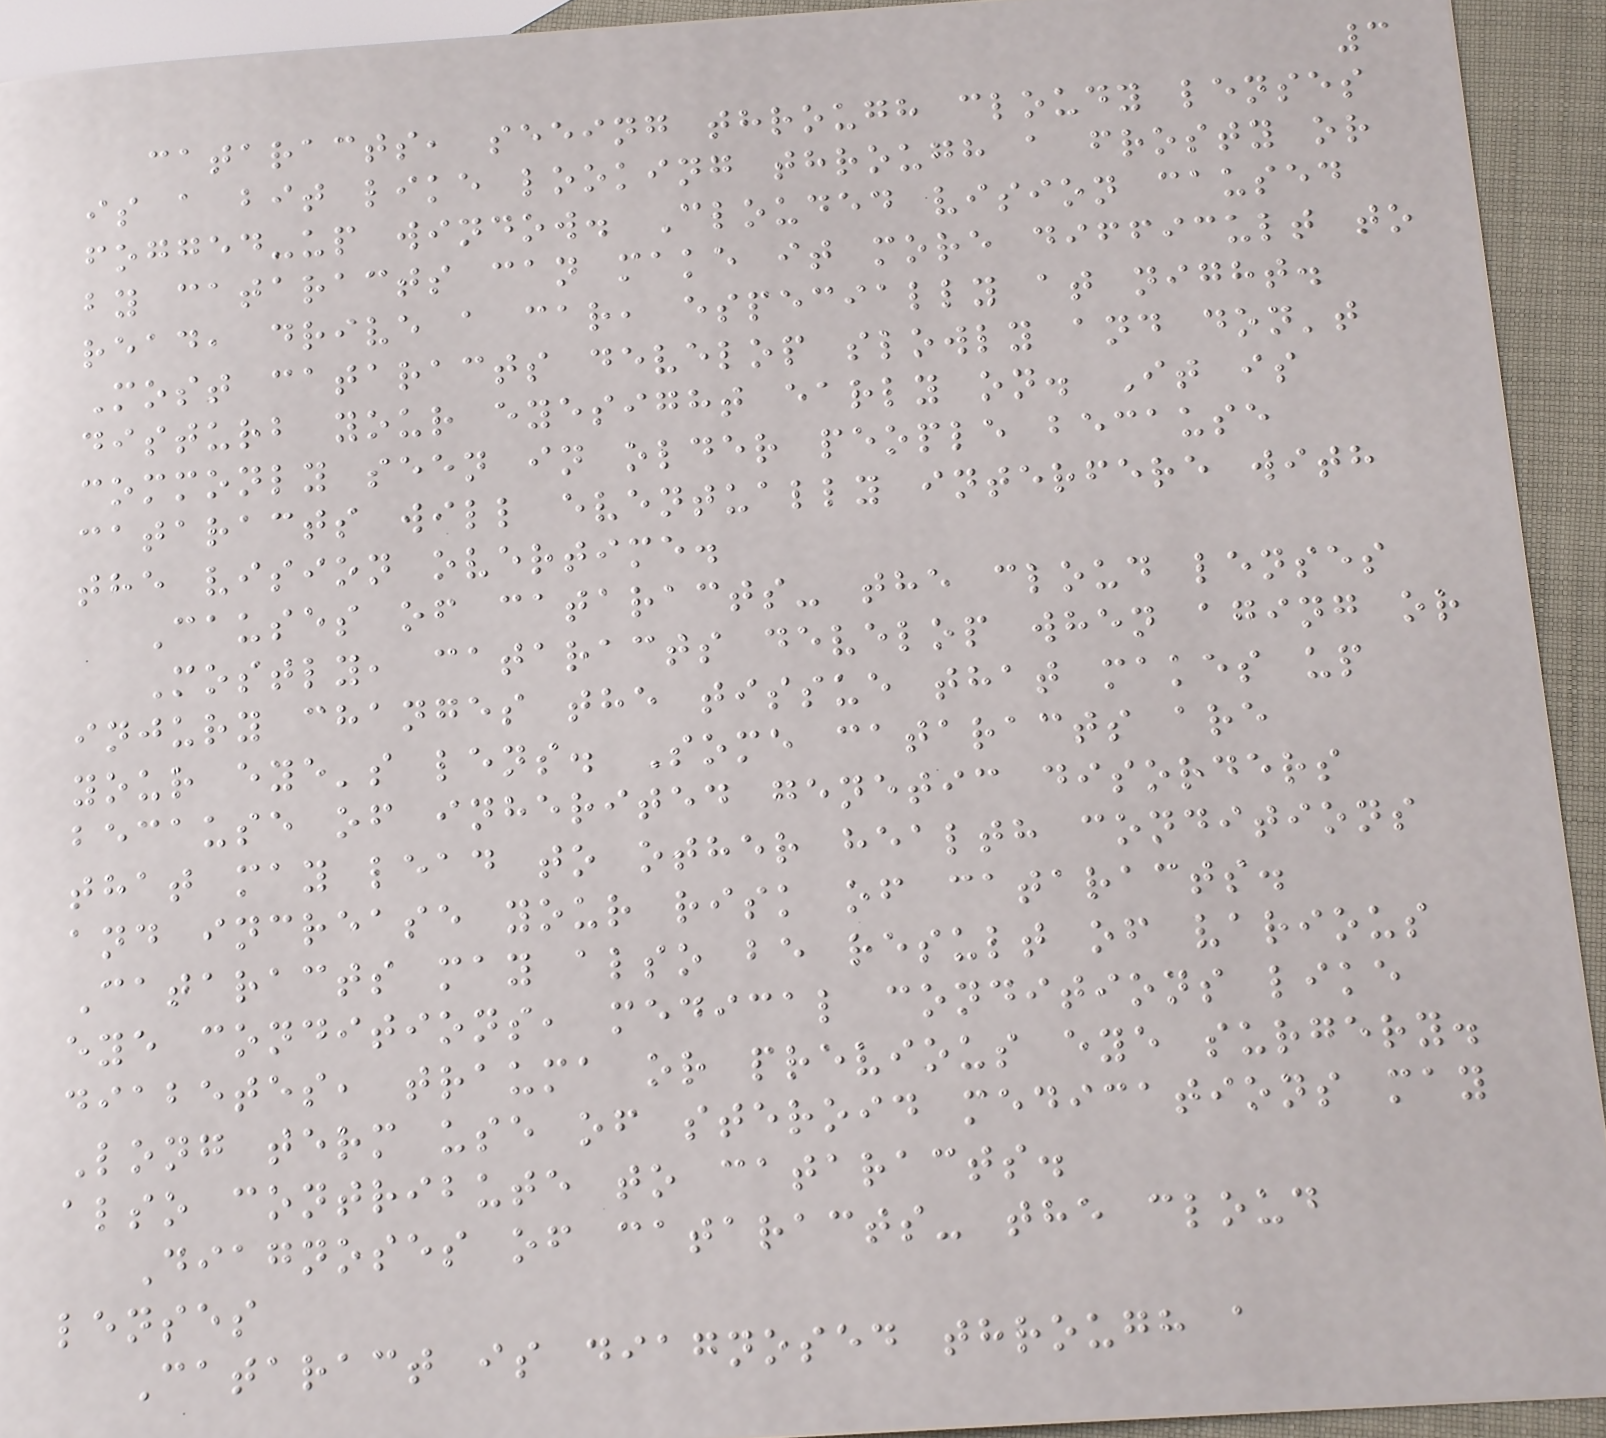3
cataracts, seeing through cloudy lenses
is a bit like looking through a frosty or
fogged-up window. Clouded vision caused
by cataracts can make it more difficult to
read, drive a car, especially at night.
Most cataracts develop slowly and don't
disturb your eyesight early on. It is
commonly seen in older people because
cataracts will eventually interfere with
the vision overtime.
Causes of cataracts- the cloud lenses
Mostly, cataracts develop when aging or
injury changes the tissue that makes up
your eye's lens. Some cataracts are
because of inherited genetic disorders
that may lead to other health conditions
and increase your risk of cataracts.
Cataracts may also be result of various
eye conditions, medical conditions like
diabetes, trauma or previous eye surgery.
Long term use of steroid medications may
also contribute to cataracts.
Diagnoses of cataracts- the cloud
lenses
Cataract is diagnosed through a
